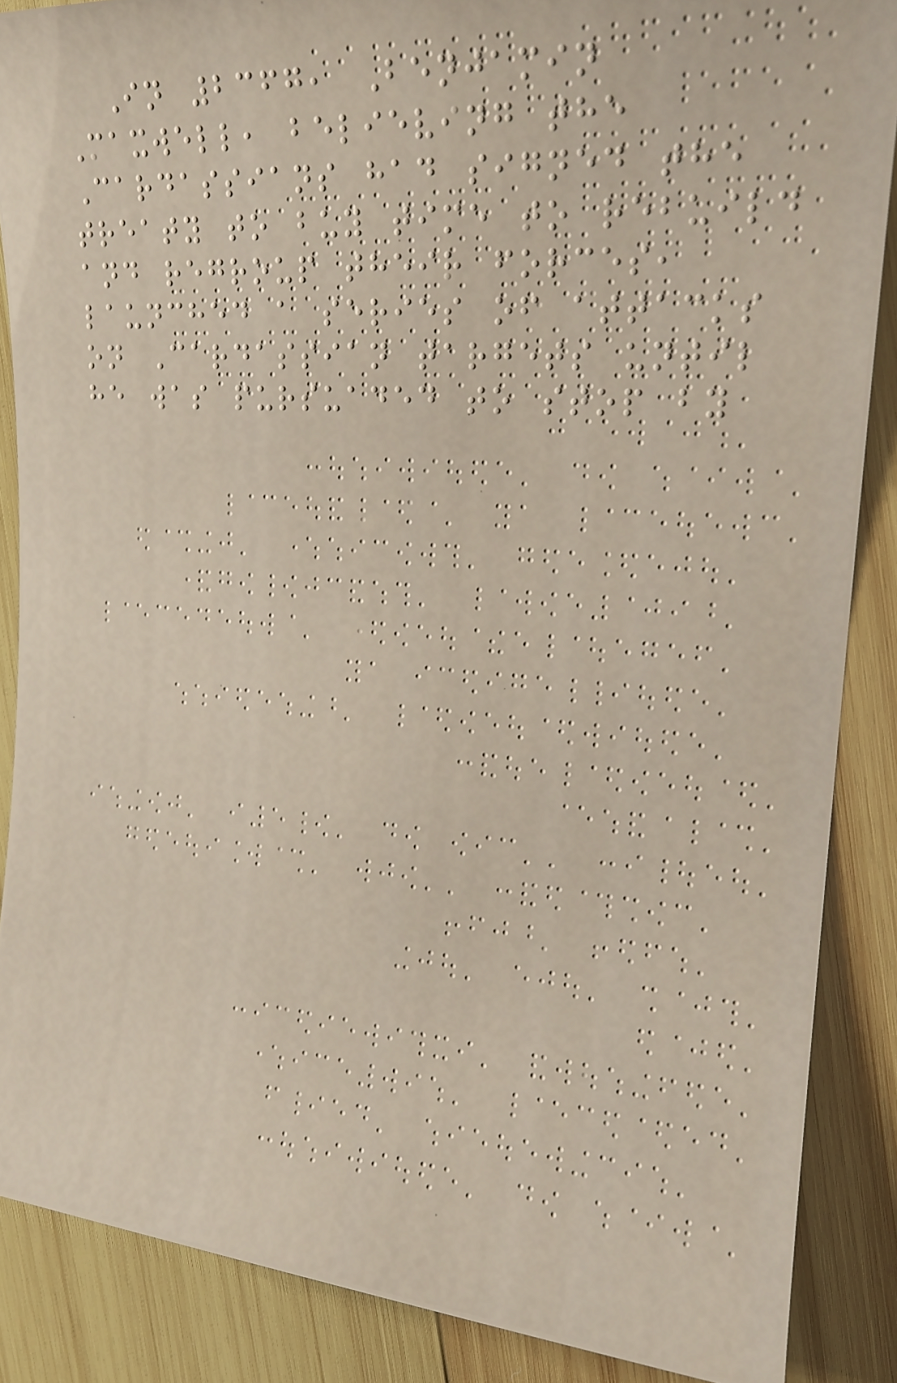In 2367, Benjamin
Maxwell, believing the
Cardassians had signed the
treaty to buy time to rebuild
and regroup their forces,
launched a series of attacks
on Cardassian targets until
he was pursuaded to stop by
